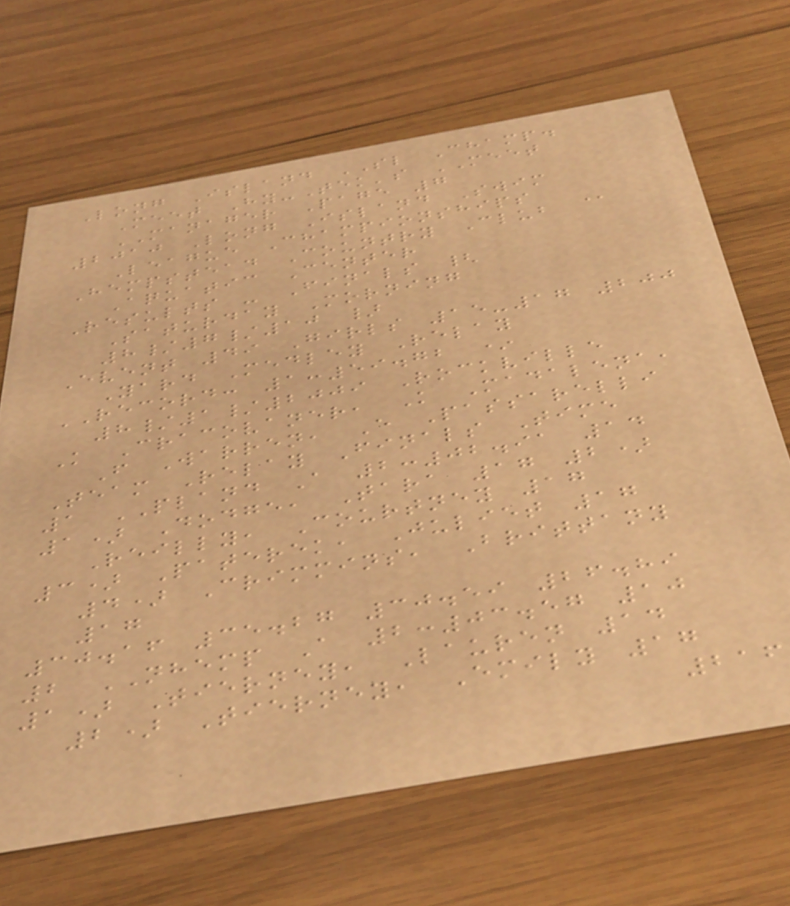Long Island SL Champ.
Meet Hy-Tek's MEET
MANAGER Page 7
2010 Long Island Swim
League Championships
Hempstead Country Club @
Aquatic Center
Results - Finals {
Saturday Morning
8/7/10 }
Event 49 Girls 15-17 200
Yard Medley Relay
RECORD: 1:59.72 *
8/1/2009 Rockville
K Cracovaner, K Madalena,
F Warren, E Passarelli
Team Relay Finals Time
1 PLAND A 2:02.91 14
1) Dodge, Tara 17 2)
Reilly, Courtney 17
3) Paterek, Juliet 17
4) Crimmins, Brittany
17
30.16 35.27 30.59 26.89
2 NHEMP A 2:03.57 10
1) Tierney, Lauren 14
2) Tierney, Emily 17
216
